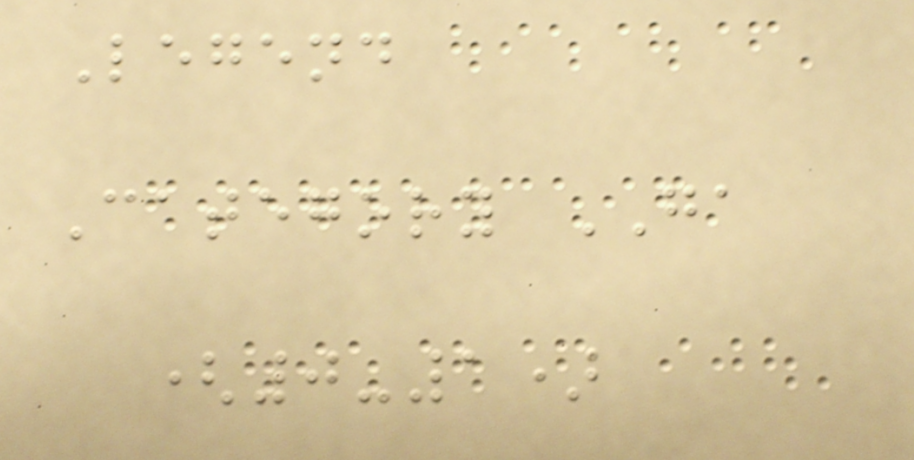Legend
Category GA
(0-1)
